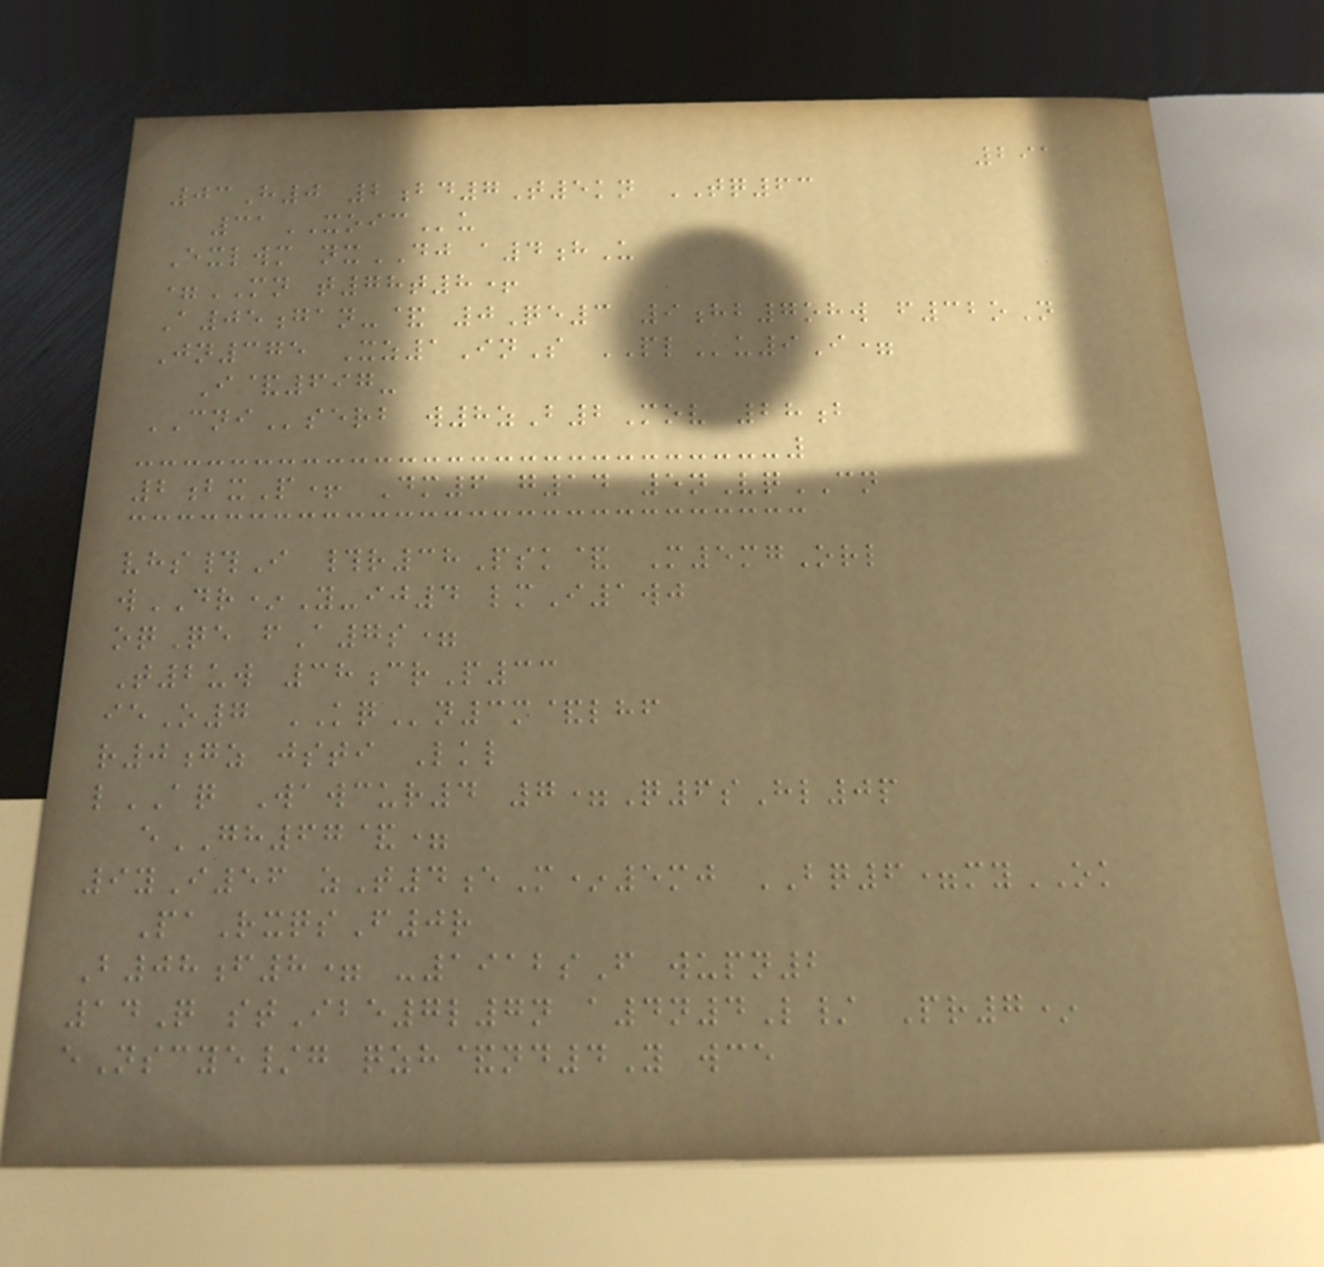291
03H0 2bd7T5kn TQ63
31XOICu
Exlwm nxDJ a4hU
=MN t78t8+
A05gan-& 0Qe3 9hb7ohw f32oN
Jn375 Xz1InS PLu9I=
I&697-
CNIserb w8zB2Mov 28b
2bxP+ Dm6 g14 5nVqCN
vhs#I #r38Psk& M5mgOrl
wDR*Y-ij4 lmI1wj
oqQe fA7s=
T2uw 38crP33
ieO7 KQn3m&lhf
r0gz jsti Lkl
lAQ Wawcur4 7=Q6sHl0p
eGH67&=
9yI56 zT4eM*5mj BQ6=myOK
PaRxqsF0r
B08f8= -1912sF wupn2
14Q stIbe7l7n a4n4L/ Pr7*
eNscye/g qzh&nd4Y wce
